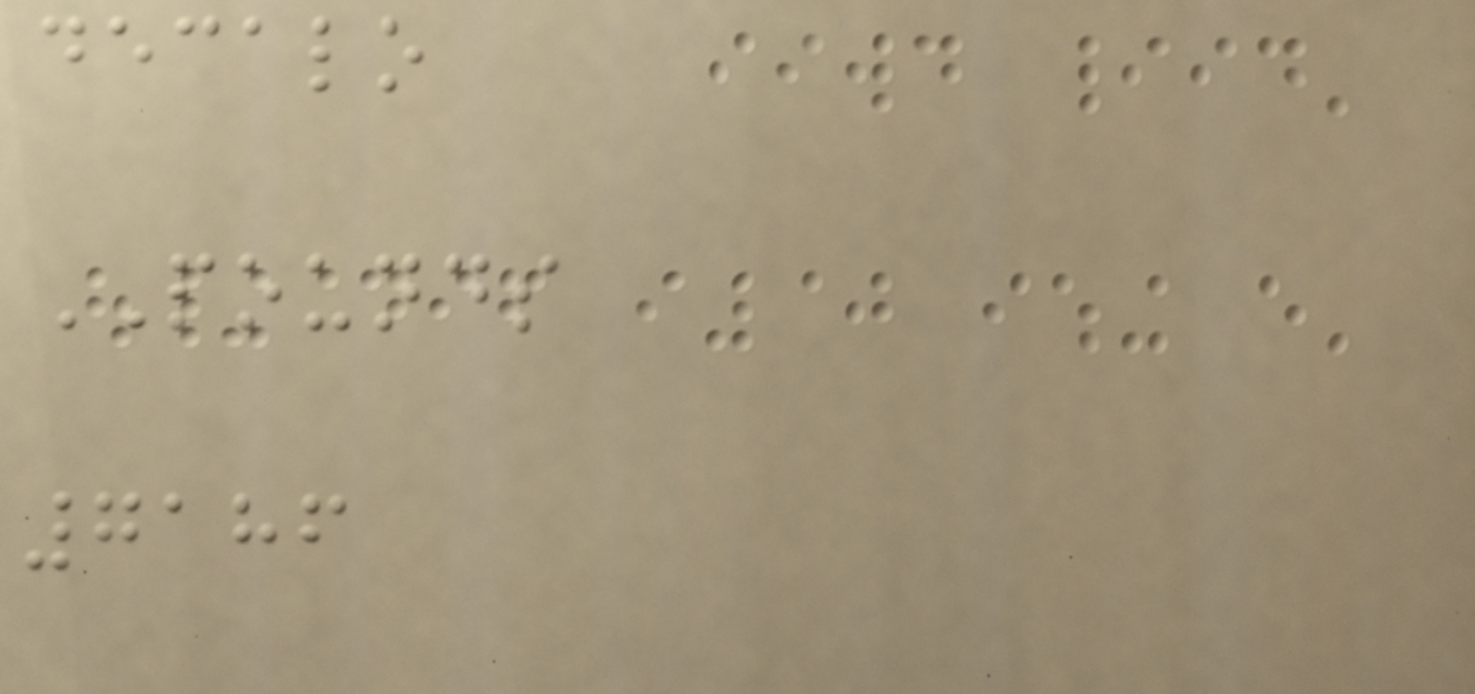decalo
POUNDS
7186
